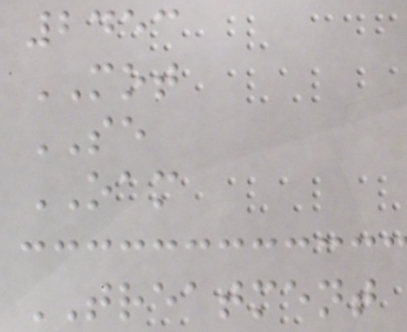2453
MOT
SE
OAM
TREATMENT
